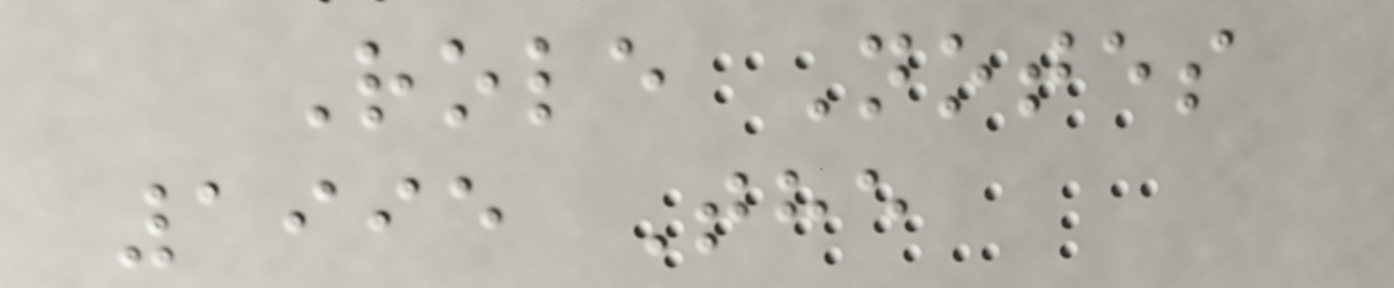Role Notes
1995 The
